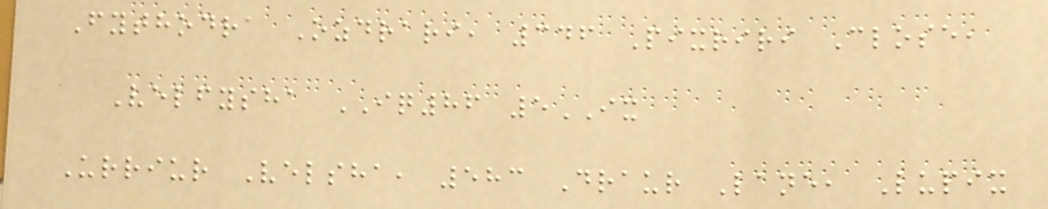Fythodra Ozdrari, 346 Pixriri Close,
Velfysha IQ86 5IX
Urriur Velsha, 583 Draur Lane, Lupix
